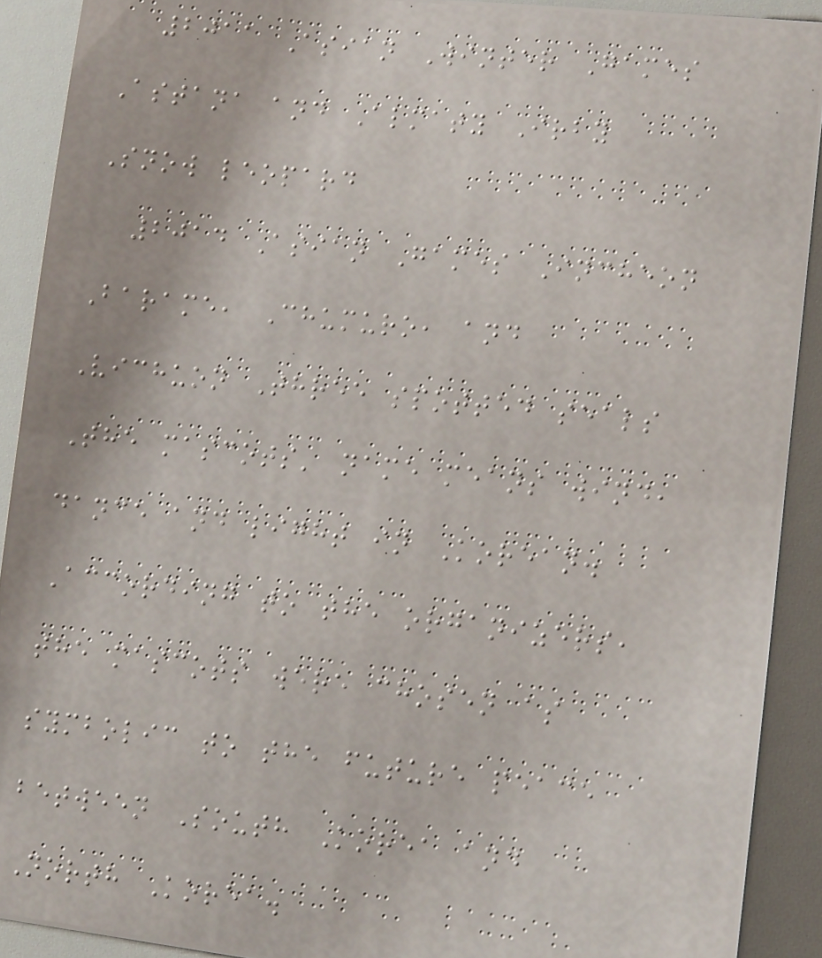2011 Asian Winter Games
Astana and Almaty Irby
Snow leopard
2014 Asian Games Incheon
Barame, Chumuro, and
Vichuon Three spotted seals
The mascots' name means wind,
dance and light in Korean.
According to the organizers,
the mascots were chosen as
symbolic to the future peace
between South Korea and
North Korea.
